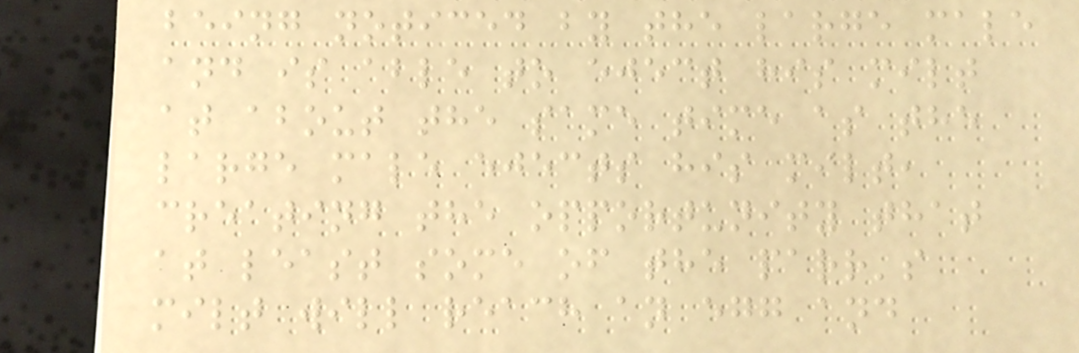being noticed by the large male
and is able to eject his milt
at about the same time as the
large male ejects his milt,
creating the opportunity that
at least some of the parr's
milt will reach an egg and
